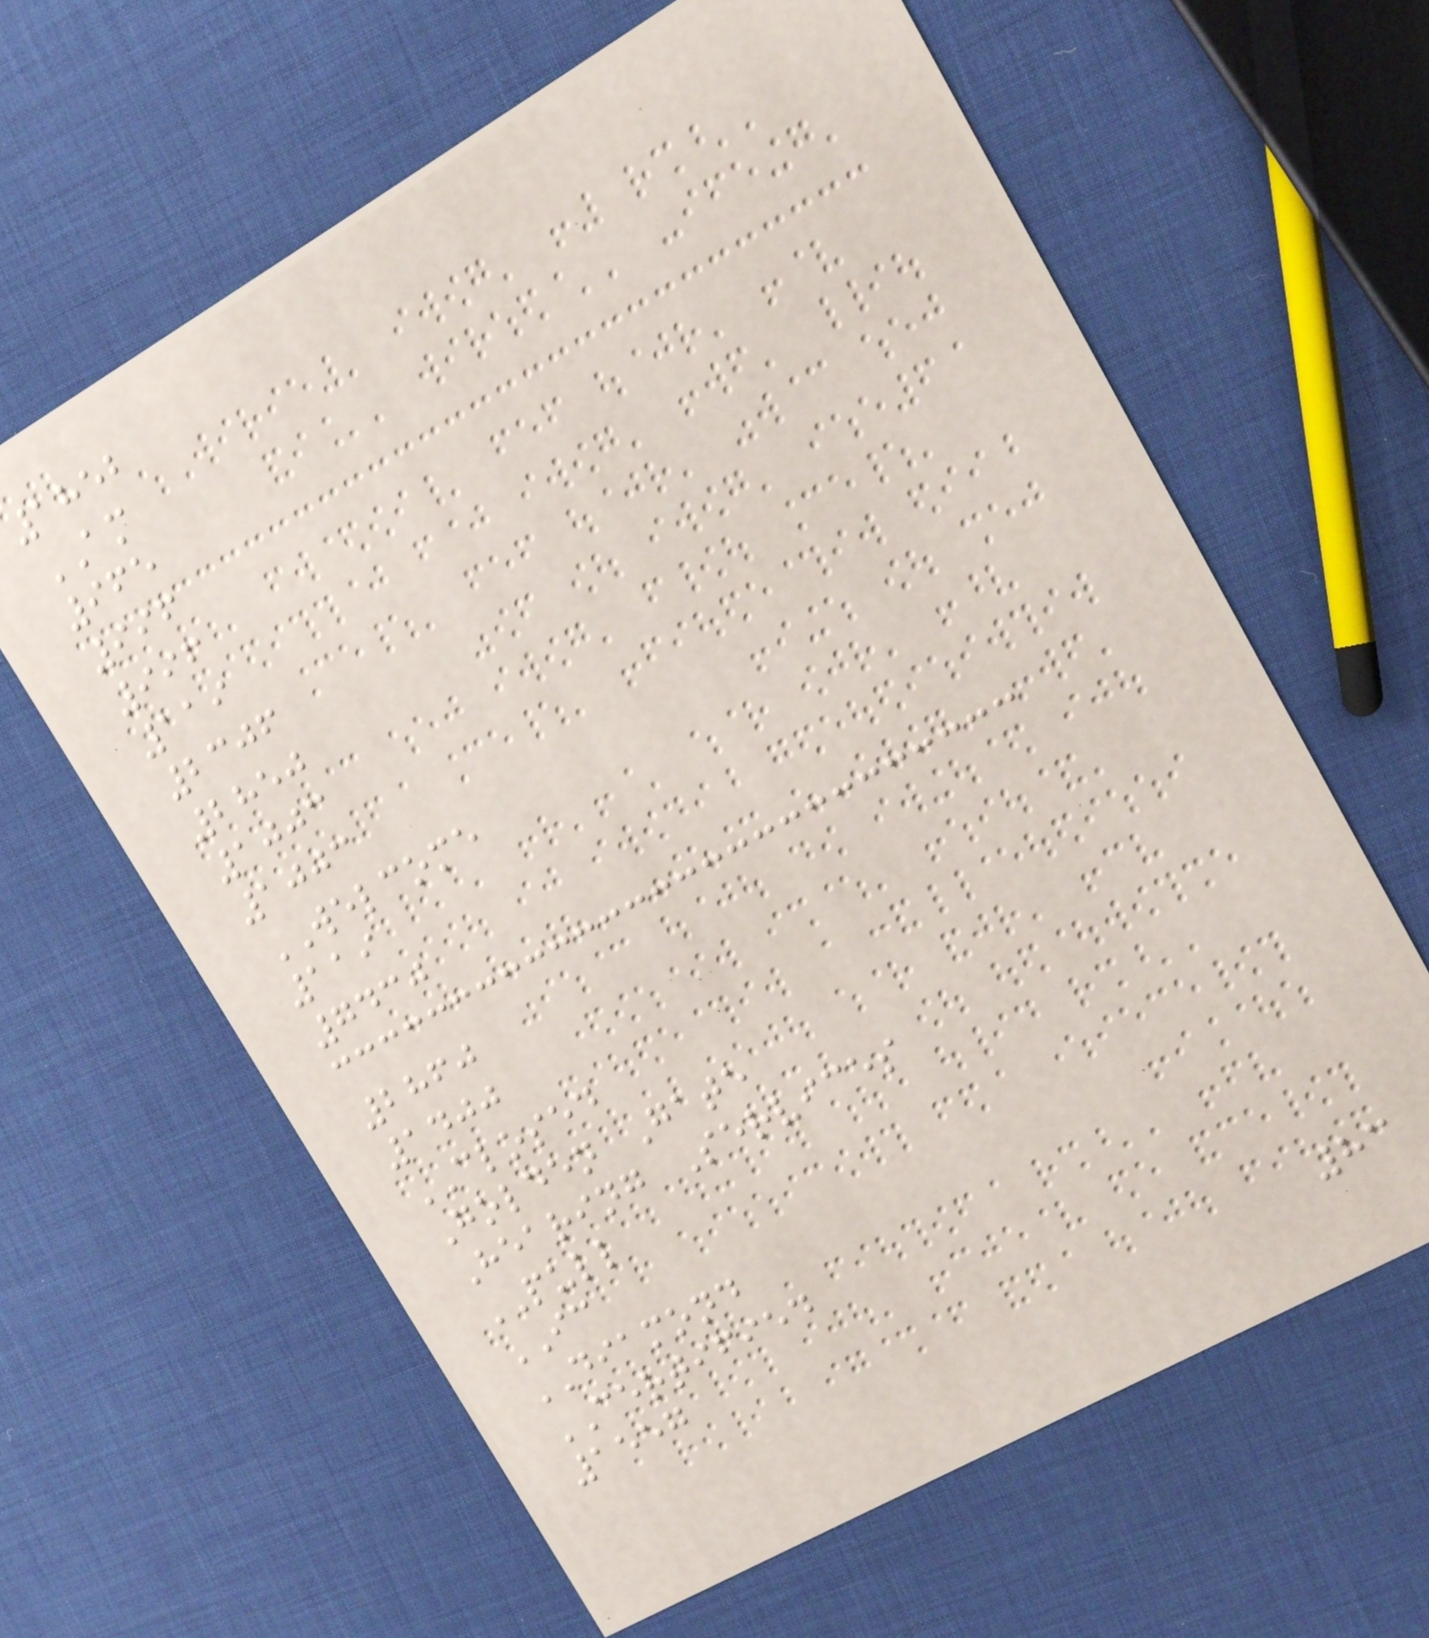1852
AM
965
996
996
119
2306
2850
1003
1003
WELCOME
119
7430
2860
1400
CLOSED
Golden Gate
Hearing Services
PULL
IC
DIAMOND
CERTIFIED
1557
83
